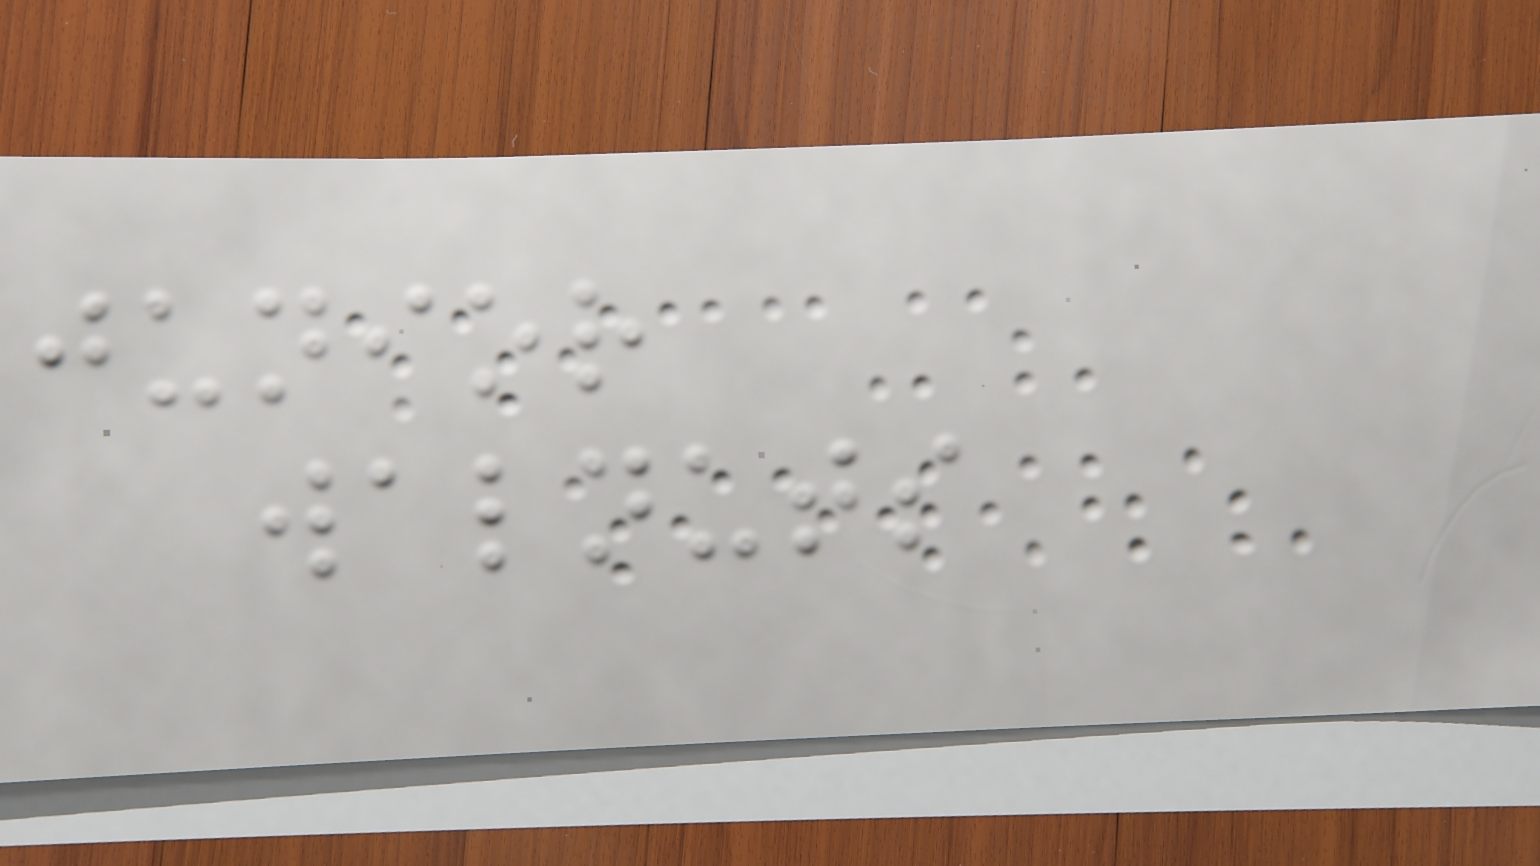junior
walnuts
